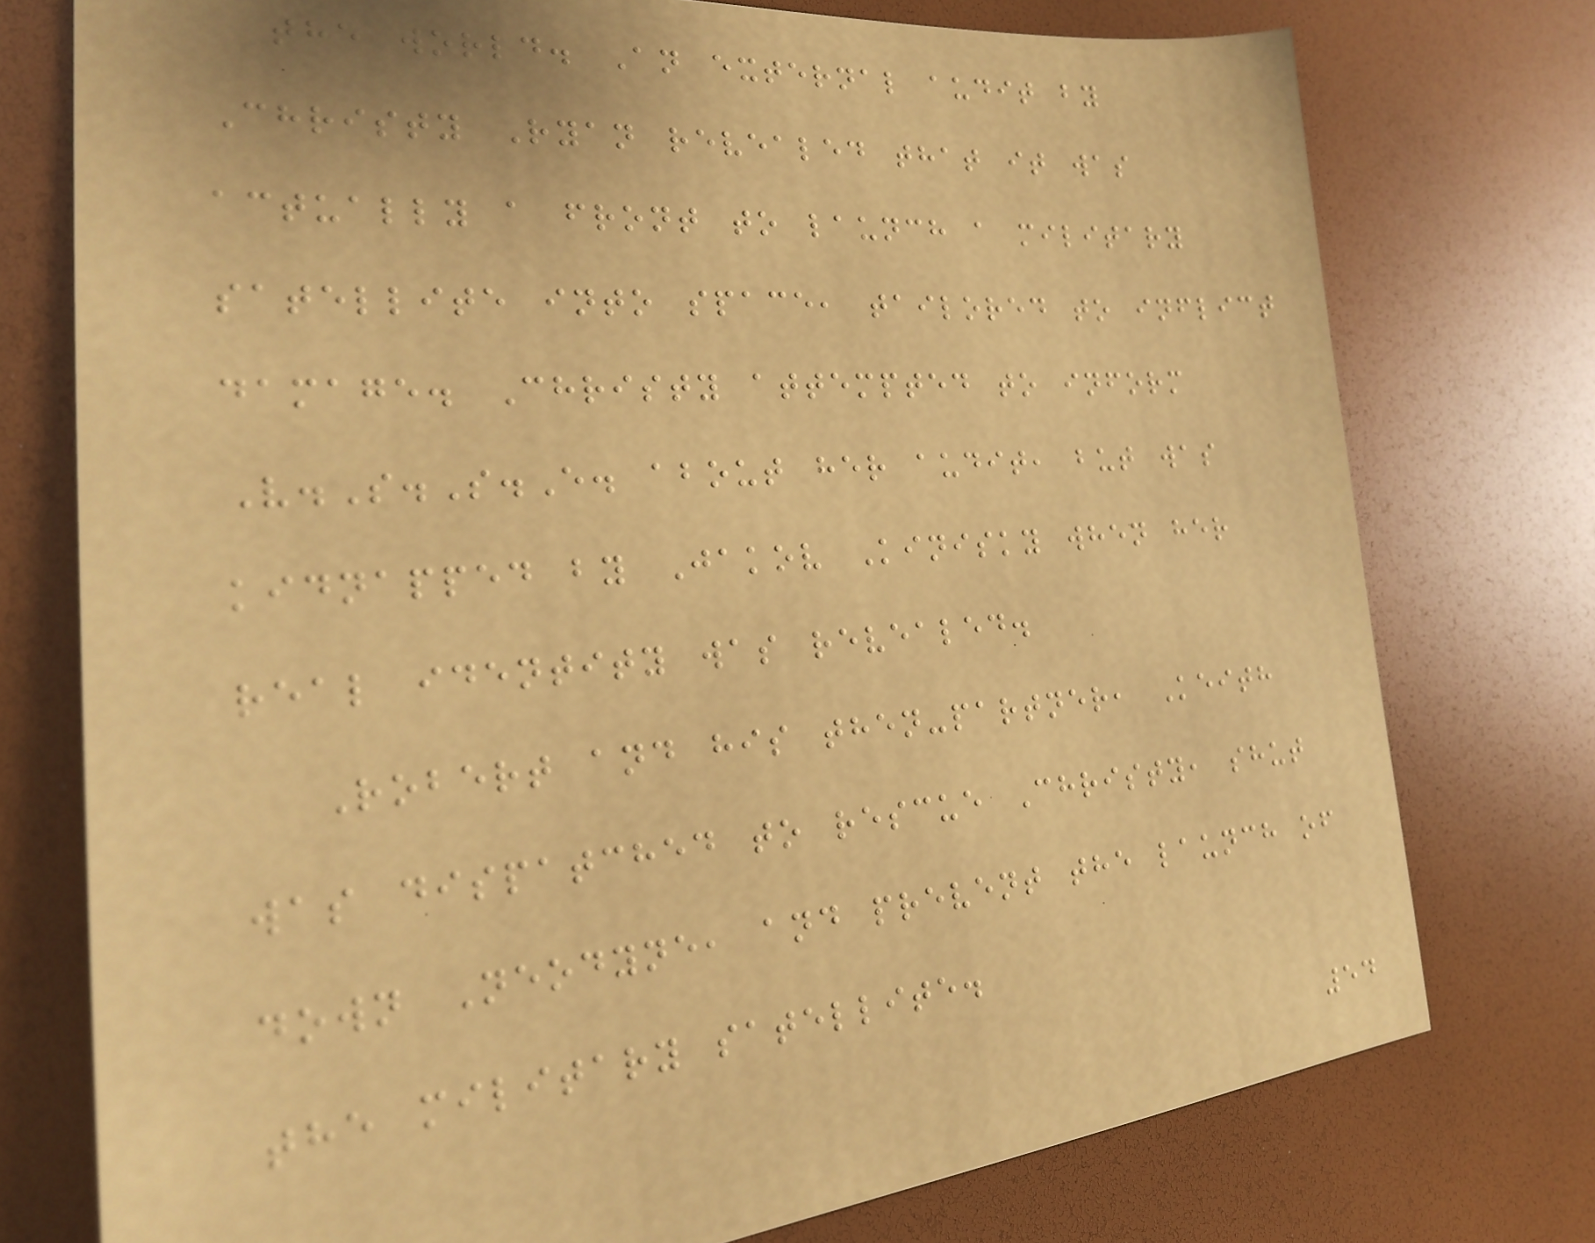the world. An external audit by
Christy Ryan revealed that it was
actually a front to launch a military
satellite into space, tailored to inflict
damage. Christy attempted to inform
V.S.S.E. about her audit, but was
kidnapped by Jakov Kinisky when her
real identity was revealed.
Robert and his then-partner, Keith
was dispatched to rescue Christy, shut
down Neodyne, and prevent the launch of
the military satellite.
54
